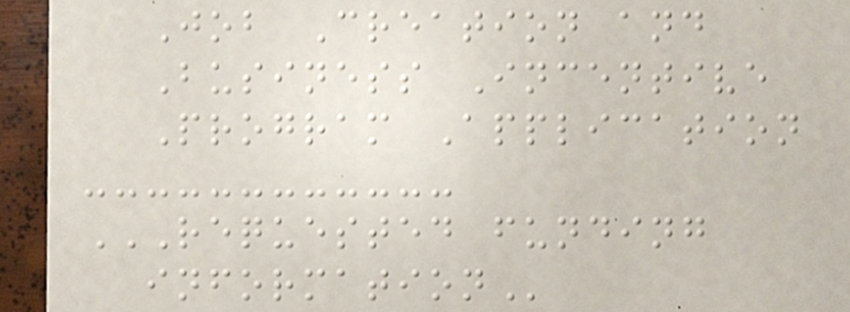Job Creation and
Business Incentive
Program Application
REQUESTED FUNDING
INFORMATION
